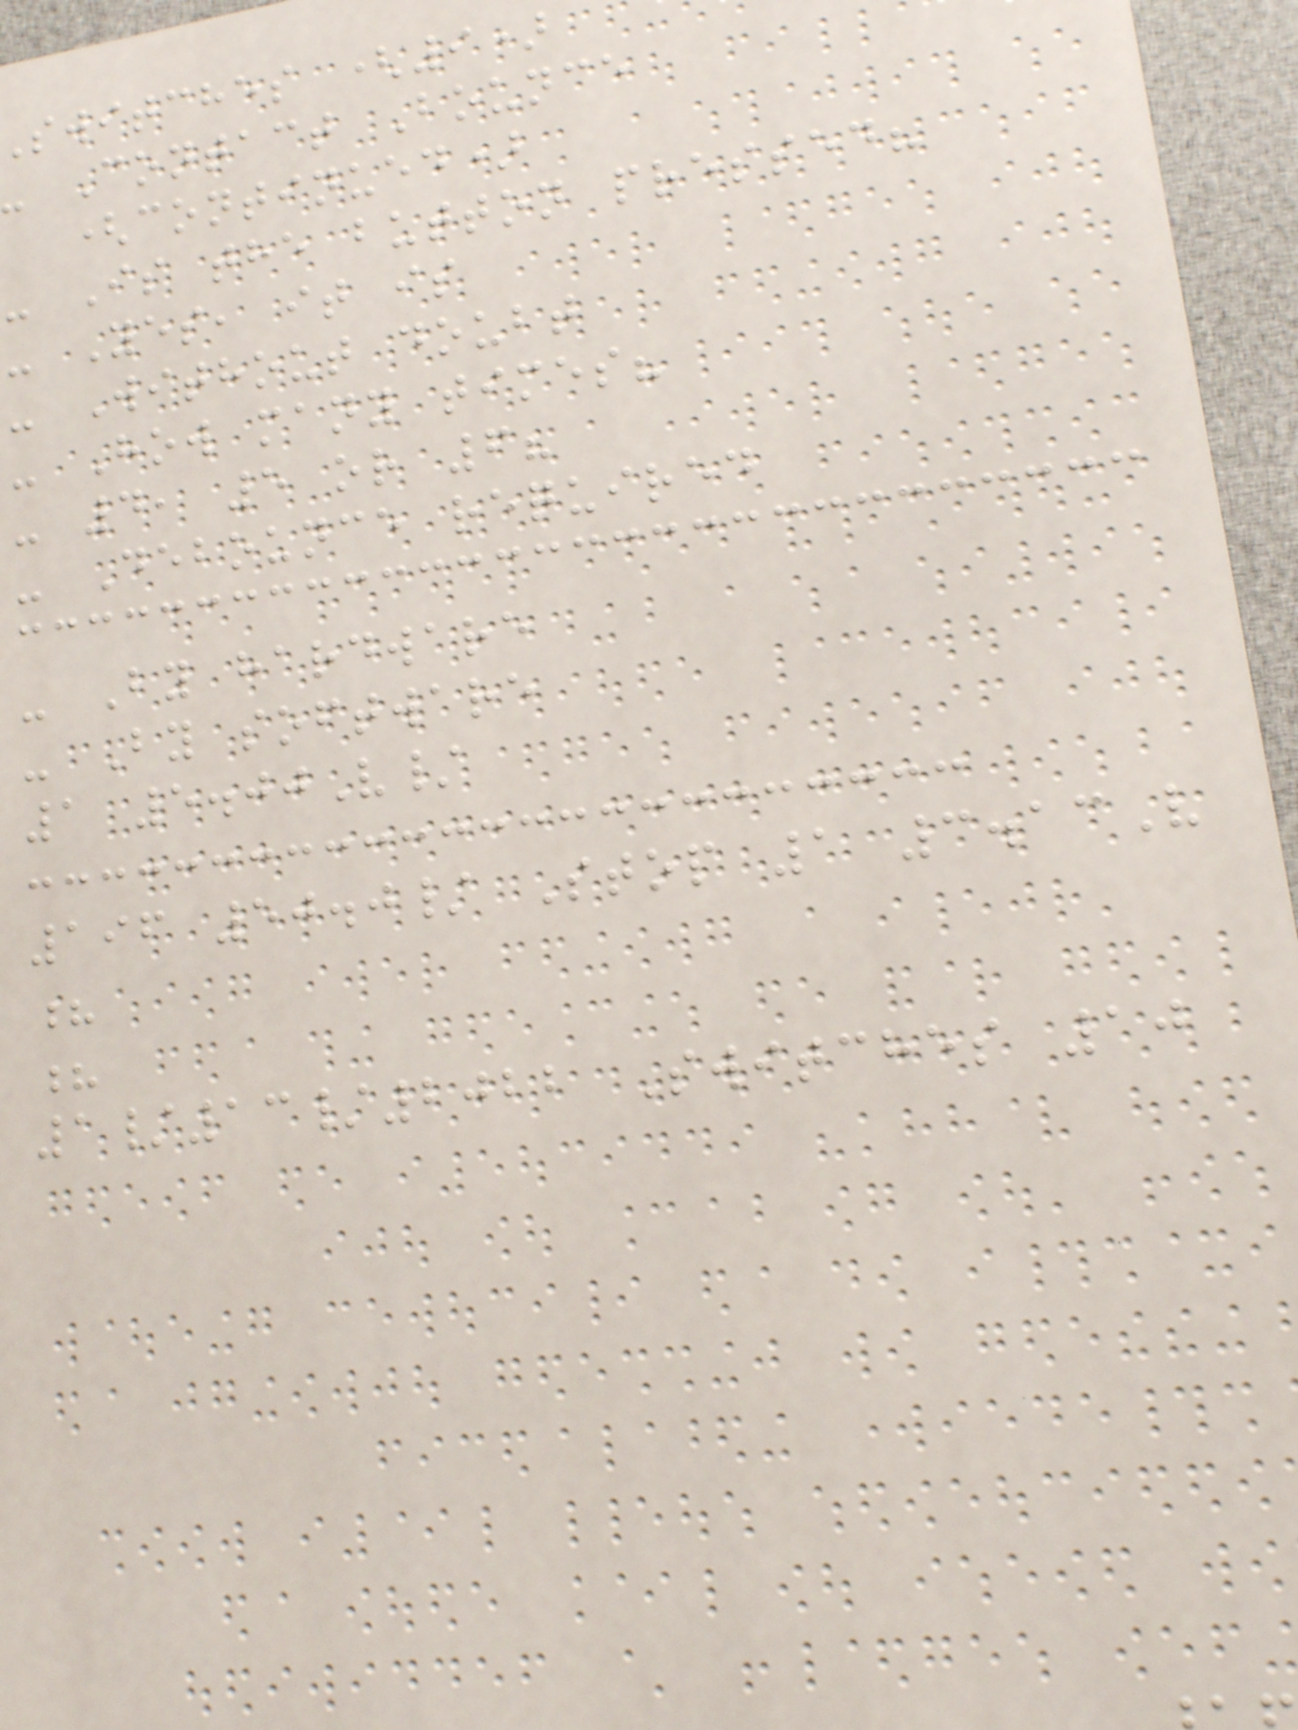switches (9)
Contact Bounce
(continued)
- Is the button pressed?
- Yes, it is
- Without doubt
- How many times?
- 4, 5 or 6?
- Debounce required
- By hardware
- By software
1 5.00V/
196 50.0/ Stop 1 3.13V
?
?
1/13/2022 Switches 10
